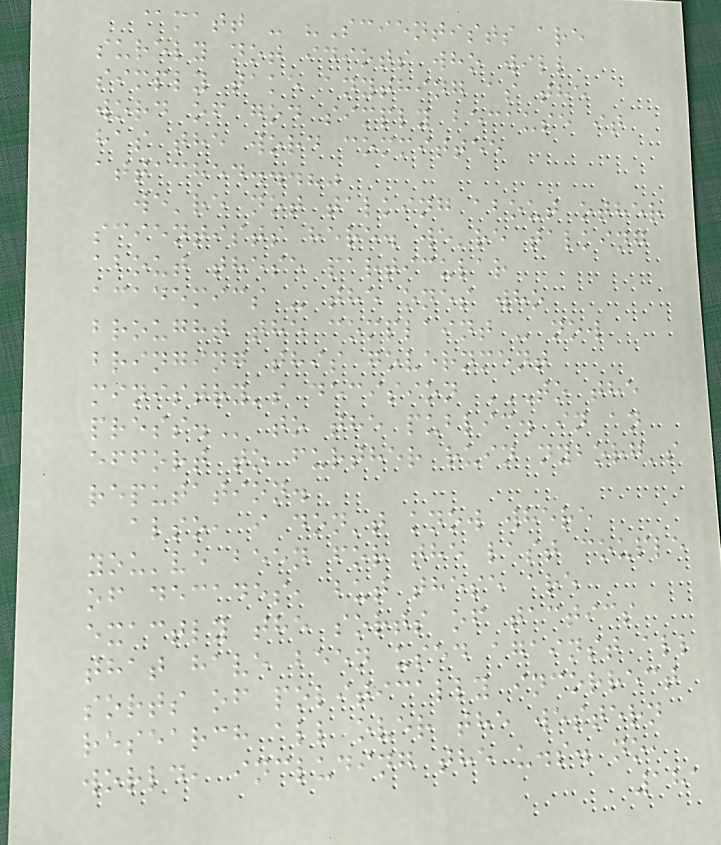@matt - "Scientists are
surely not idiots who will
simply take anything as the
word of god simply because it
has the word committee
attached...?"
we're not talking about other
scientists here. we're talking
about these particular
academics - the ones who
brought the complaint - now
bringing this government
ministry's decision TO THE
PRESS. to the public. in an
effort to further ruin nyborg's
reputation.
also, i don't know where
you've been for the last couple
of decades, but these are
exactly the sorts of tactics
that have been used against all
sorts of politically incorrect
research all over the western
world, including the u.s. no,
181
